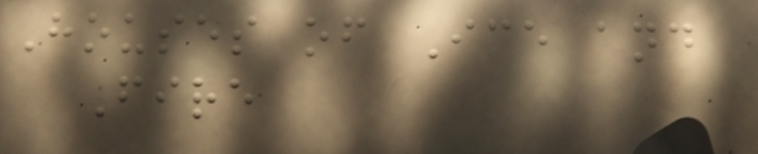Houses of Ice and
Fire
